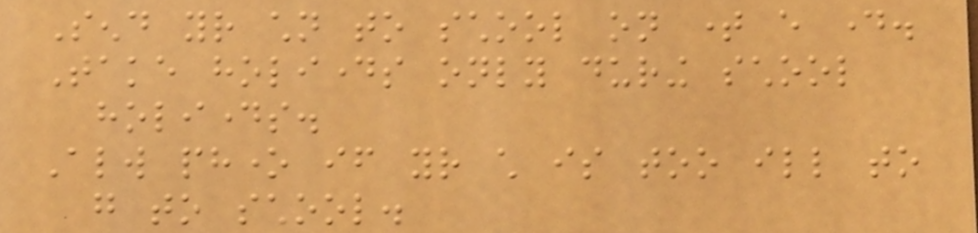Send your children to school on time every day.
Take holidays only during school
holidays.
Always phone if your child is too ill to
go to school.
